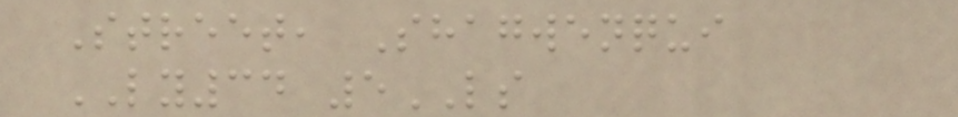Street, Shagwenqui
LY34 5LS
